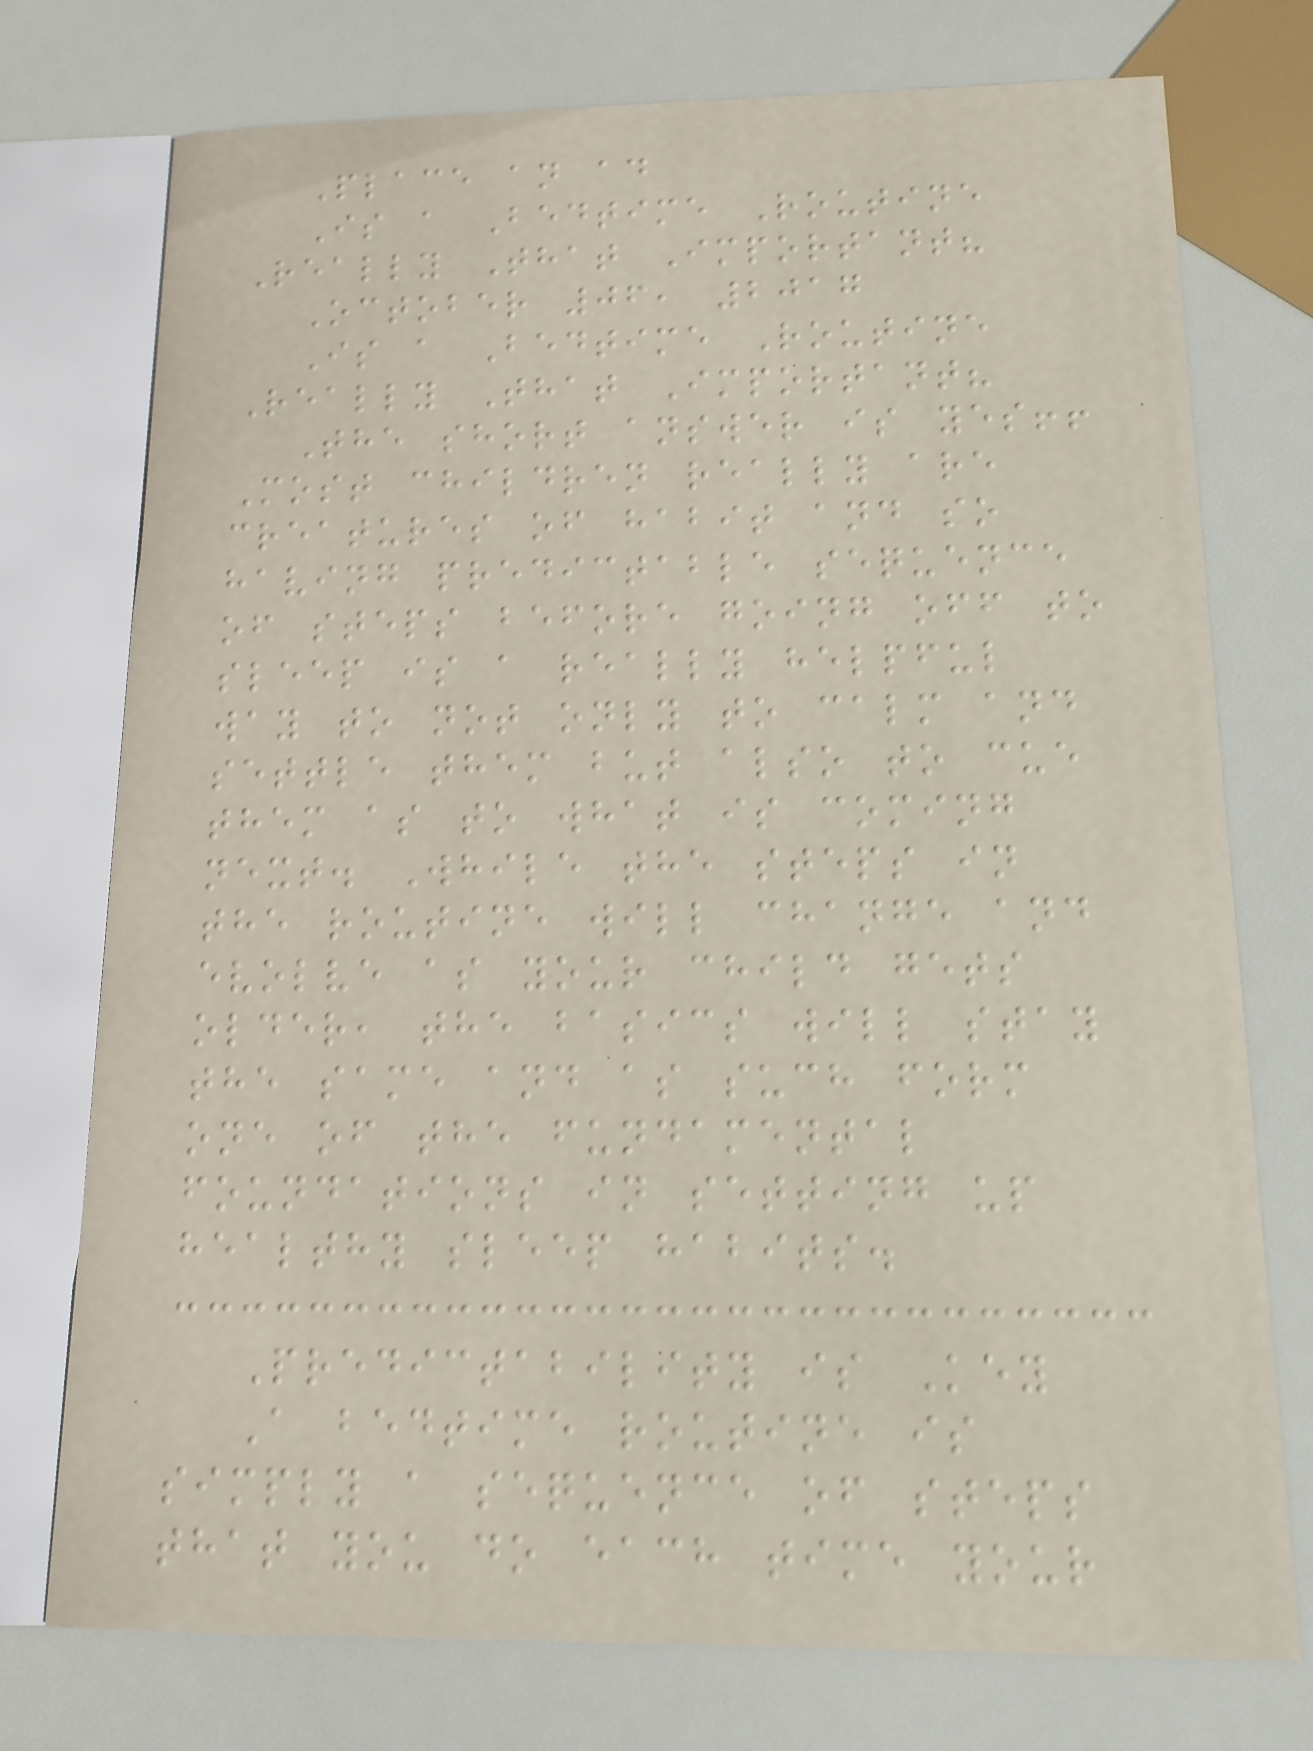Place an ad
Is a Bedtime Routine
Really That Important?
October 06, 2017
Is a Bedtime Routine
Really That Important?
The short answer is yes!!
Most children really are
creatures of habit and so
having predictable sequence
of steps before going off to
sleep is a really helpful
way to not only to calm and
settle them but also to cue
them as to what is coming
next. While the steps in
the routine will change and
evolve as your child gets
older, the basics will stay
the same and as such form
one of the fundamental
foundations in setting up
healthy sleep habits.
Predictability is Key
A bedtime routine is
simply a sequence of steps
that you do each time your
